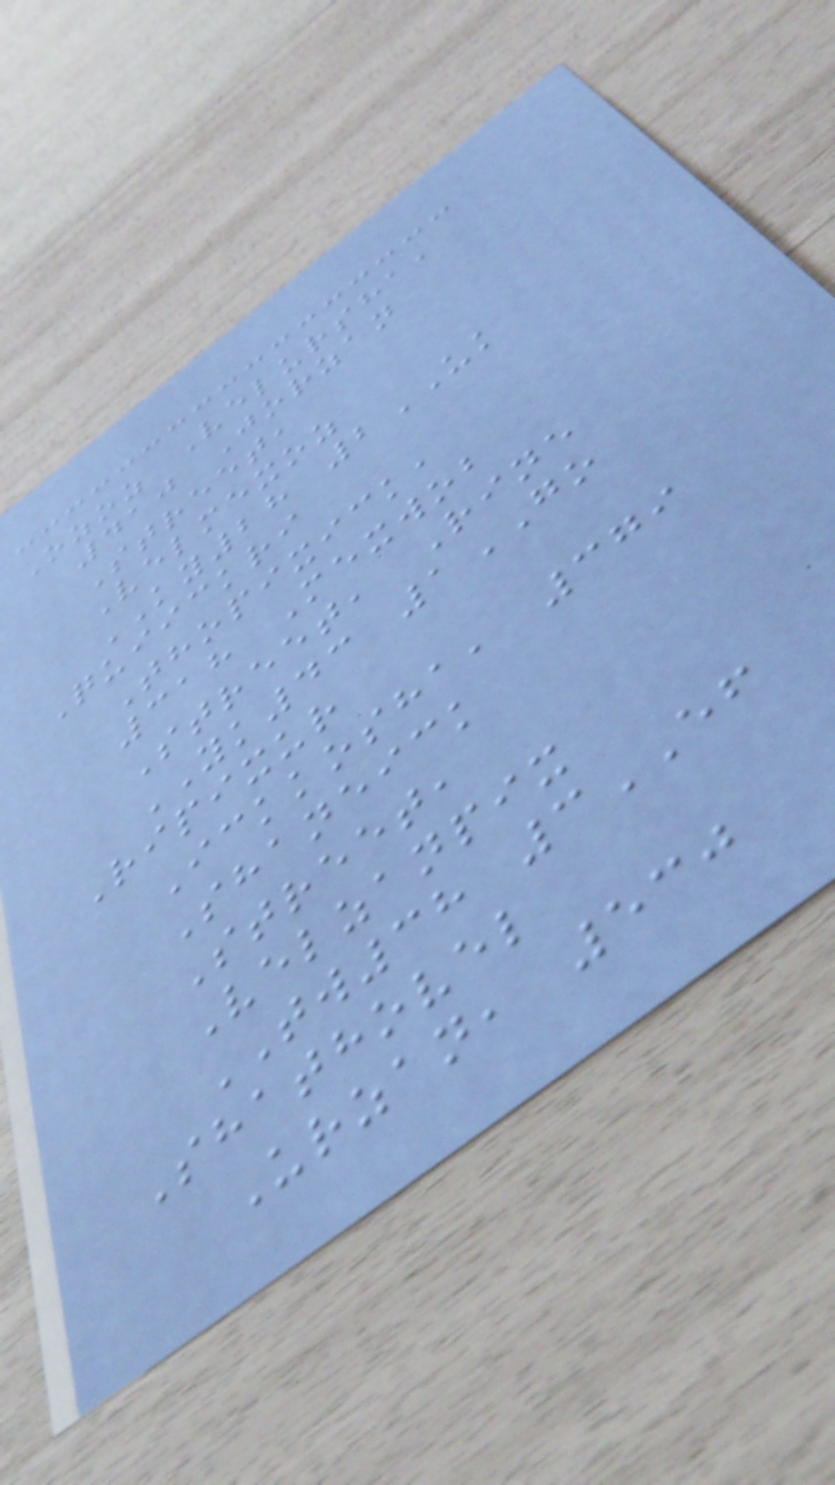Ozoz Velursha,
410 Jorzan
Street,
Velmexoz
KY28 2UK
Quiickri
Thopixick,
318 Mexwob
Street, Rine
YK43 1GO
Ripixur
Ickkosha, 379
Shaneick
Street,
Velzanpix
TW38 3EF
Shathovel
Urzan, 530
